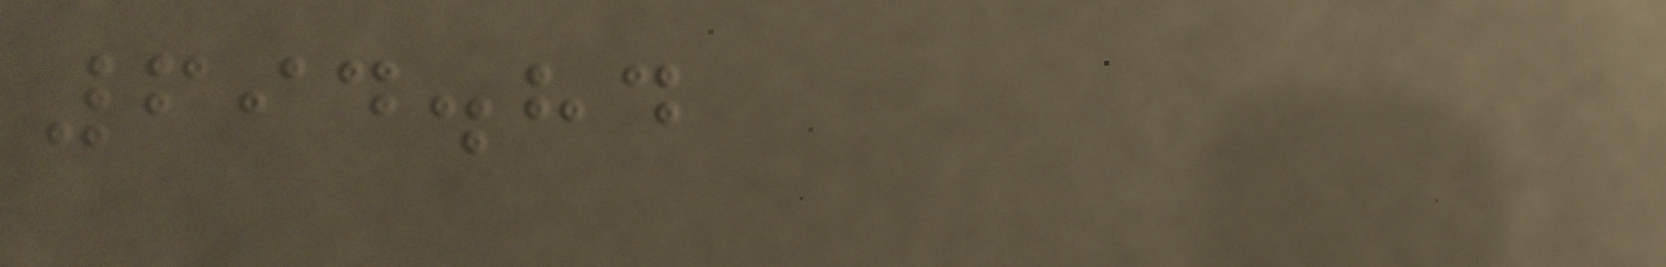694.84
